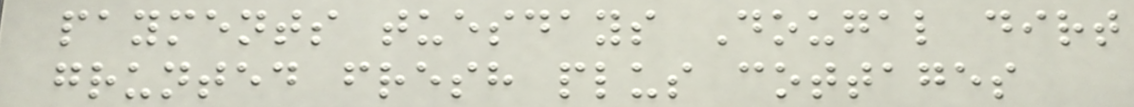payments tuesdays Dougal dirt
grunted fresh plus cottages
